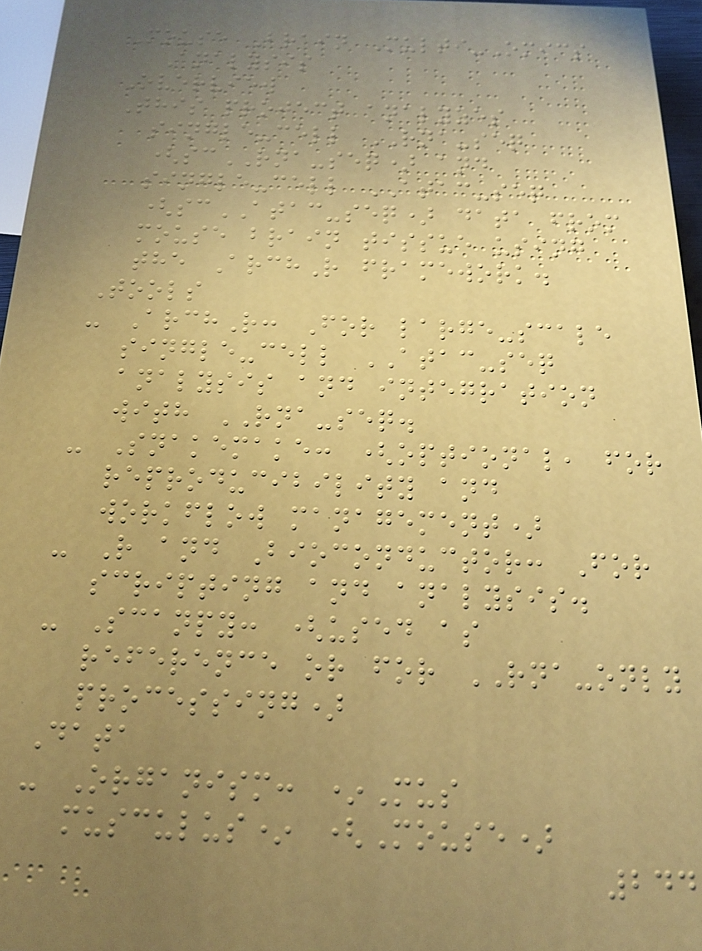Mouse Brain Multi-Omics
Analysis
Overview
This project analyzes
single-cell RNA-seq
(scRNA-seq) and
single-cell ATAC-seq
(scATAC-seq) data from
mouse brain tissue using
the ArchR framework.
Tools
- ArchR: For large-scale
single-cell ATAC-seq
analysis and integration
with RNA-seq.
- Snakemake: (optional, for
reproducibility and
workflow management)
- R and Bioconductor: For
scripting and analysis.
- Scanpy: (used as
reference or for RNA-only
processing)
Data
- Organism: *Mus
musculus* (Mouse)
244
